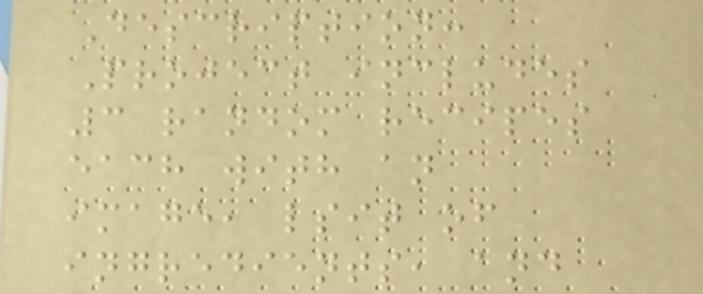Description:
Project includes
3 random recipes
each with an
image, lsit of
ingredients, and
